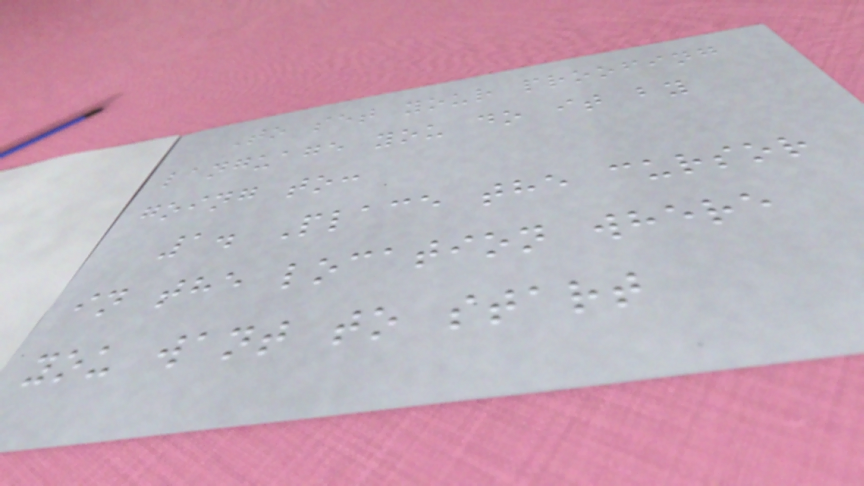To set your proofing
language you do it by
going to:
1. Place the cursor
in the location where
you want to start
